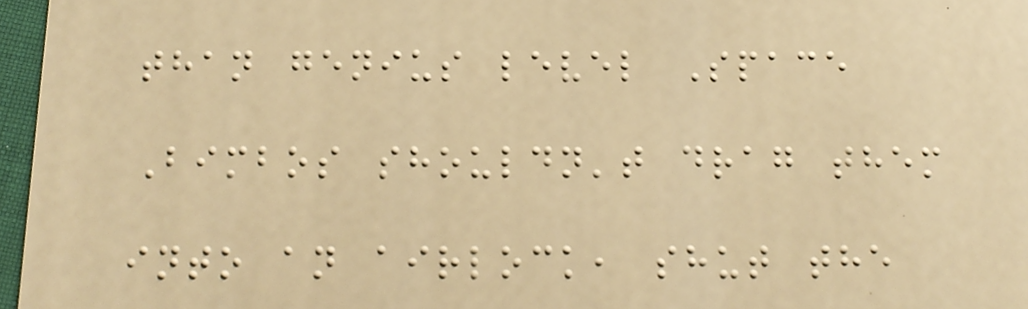than genius level Space
Bimbos shouldn't drag them
into an airlock, shut the
